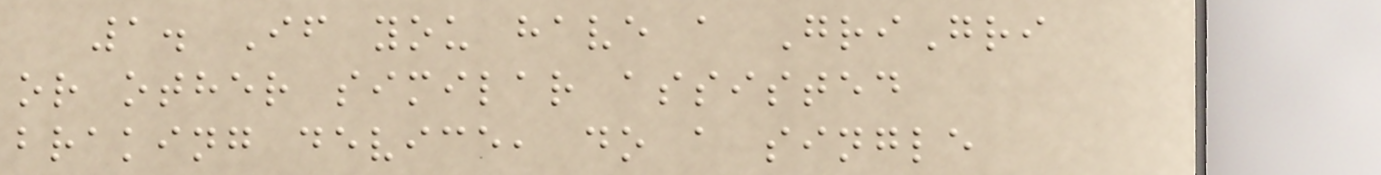1. If you have a GriGri
or other similar assisted
braking device, do a single
